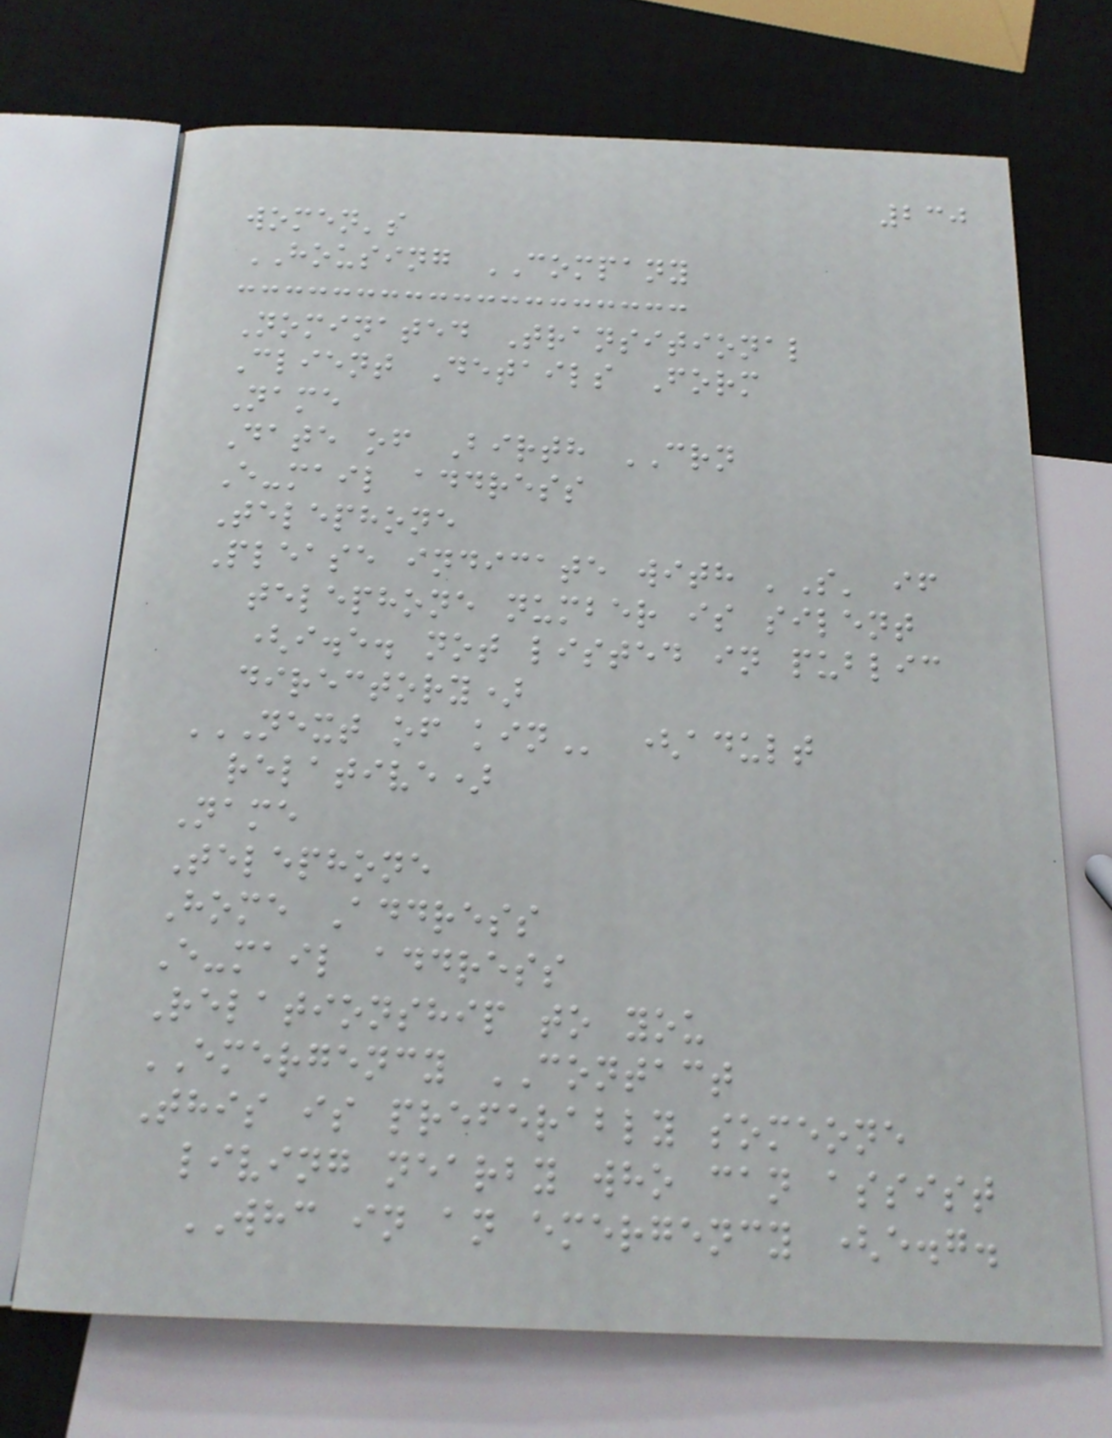230
women's
HOUSING COMPANY
Nominated Transitional
Client Details Form
Name
Date of Birth CRN
E-mail address
Telephone
Please indicate with 'S' if
telephone number is silent
(i.e. not listed in public
directory)
NEXT OF KIN (adult
relative)
Name
Telephone
Home Address
E-mail address
Relationship to you
EMERGENCY CONTACT
This is preferably someone
living nearby who can assist
WHC in an emergency (e.g.
